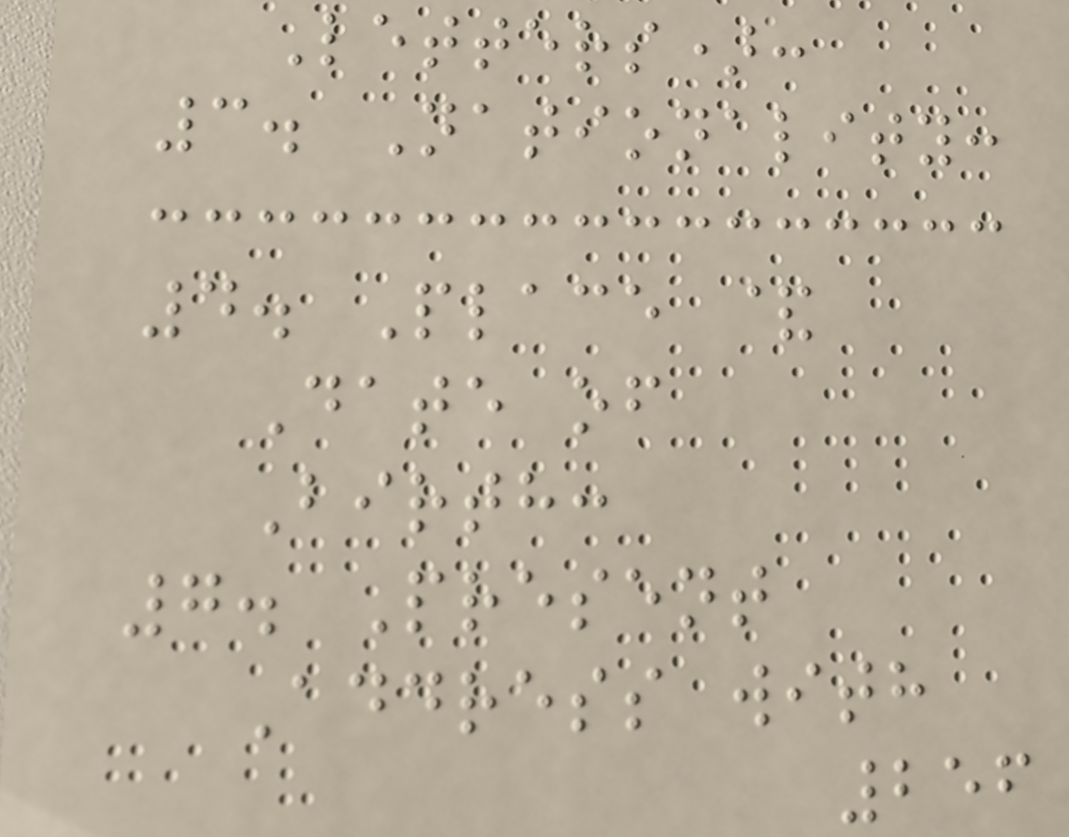Letters):
3. Nationality:
4. Place &
Date of
Birth:
7. Present
Address with
256
